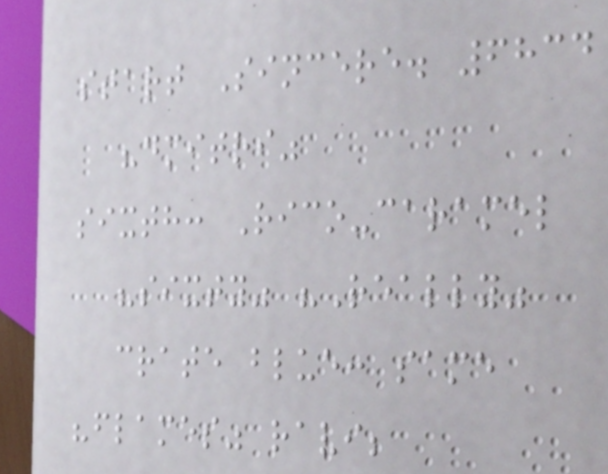start Sincere. 6834
"dmitri"
sixth: Rico-caramel
"sixty" "Really"
crate blue: same
"flames" ravi;
